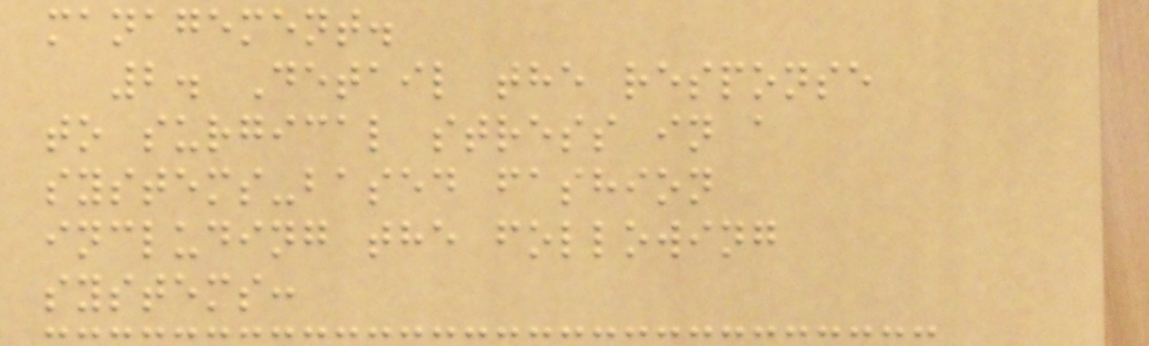management.
2. Detail the response
to surgical stress in a
systems-based fashion
including the following
systems:
